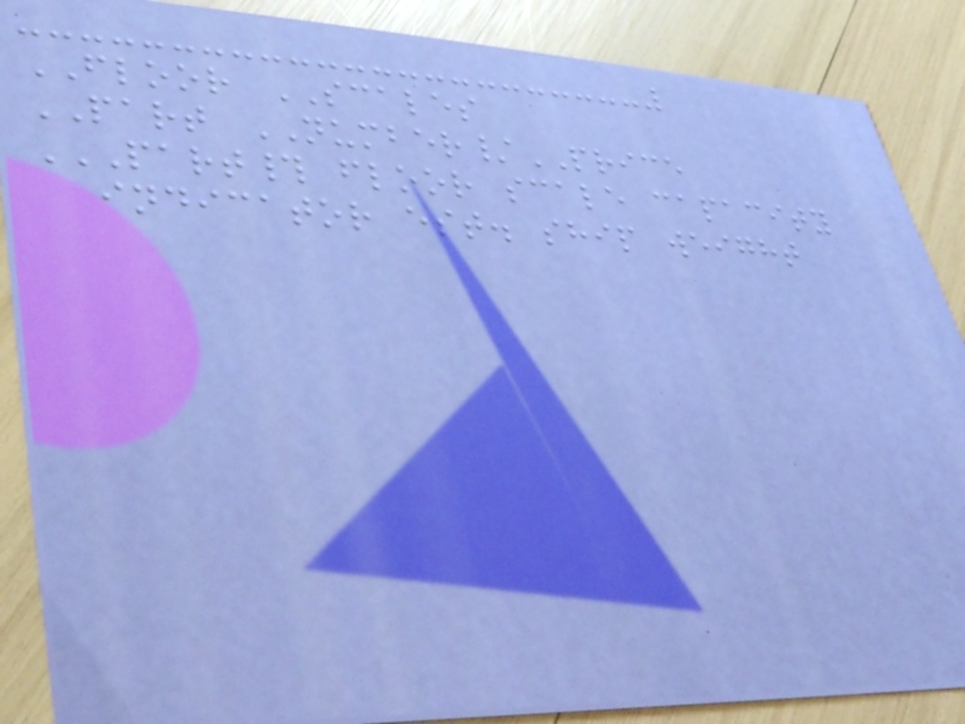FLOOR SCALES
PART NUMBER/PRICE
PART# FLOOR SCALE CAPACITY
INDICATOR EST. SHIP WEIGHT
